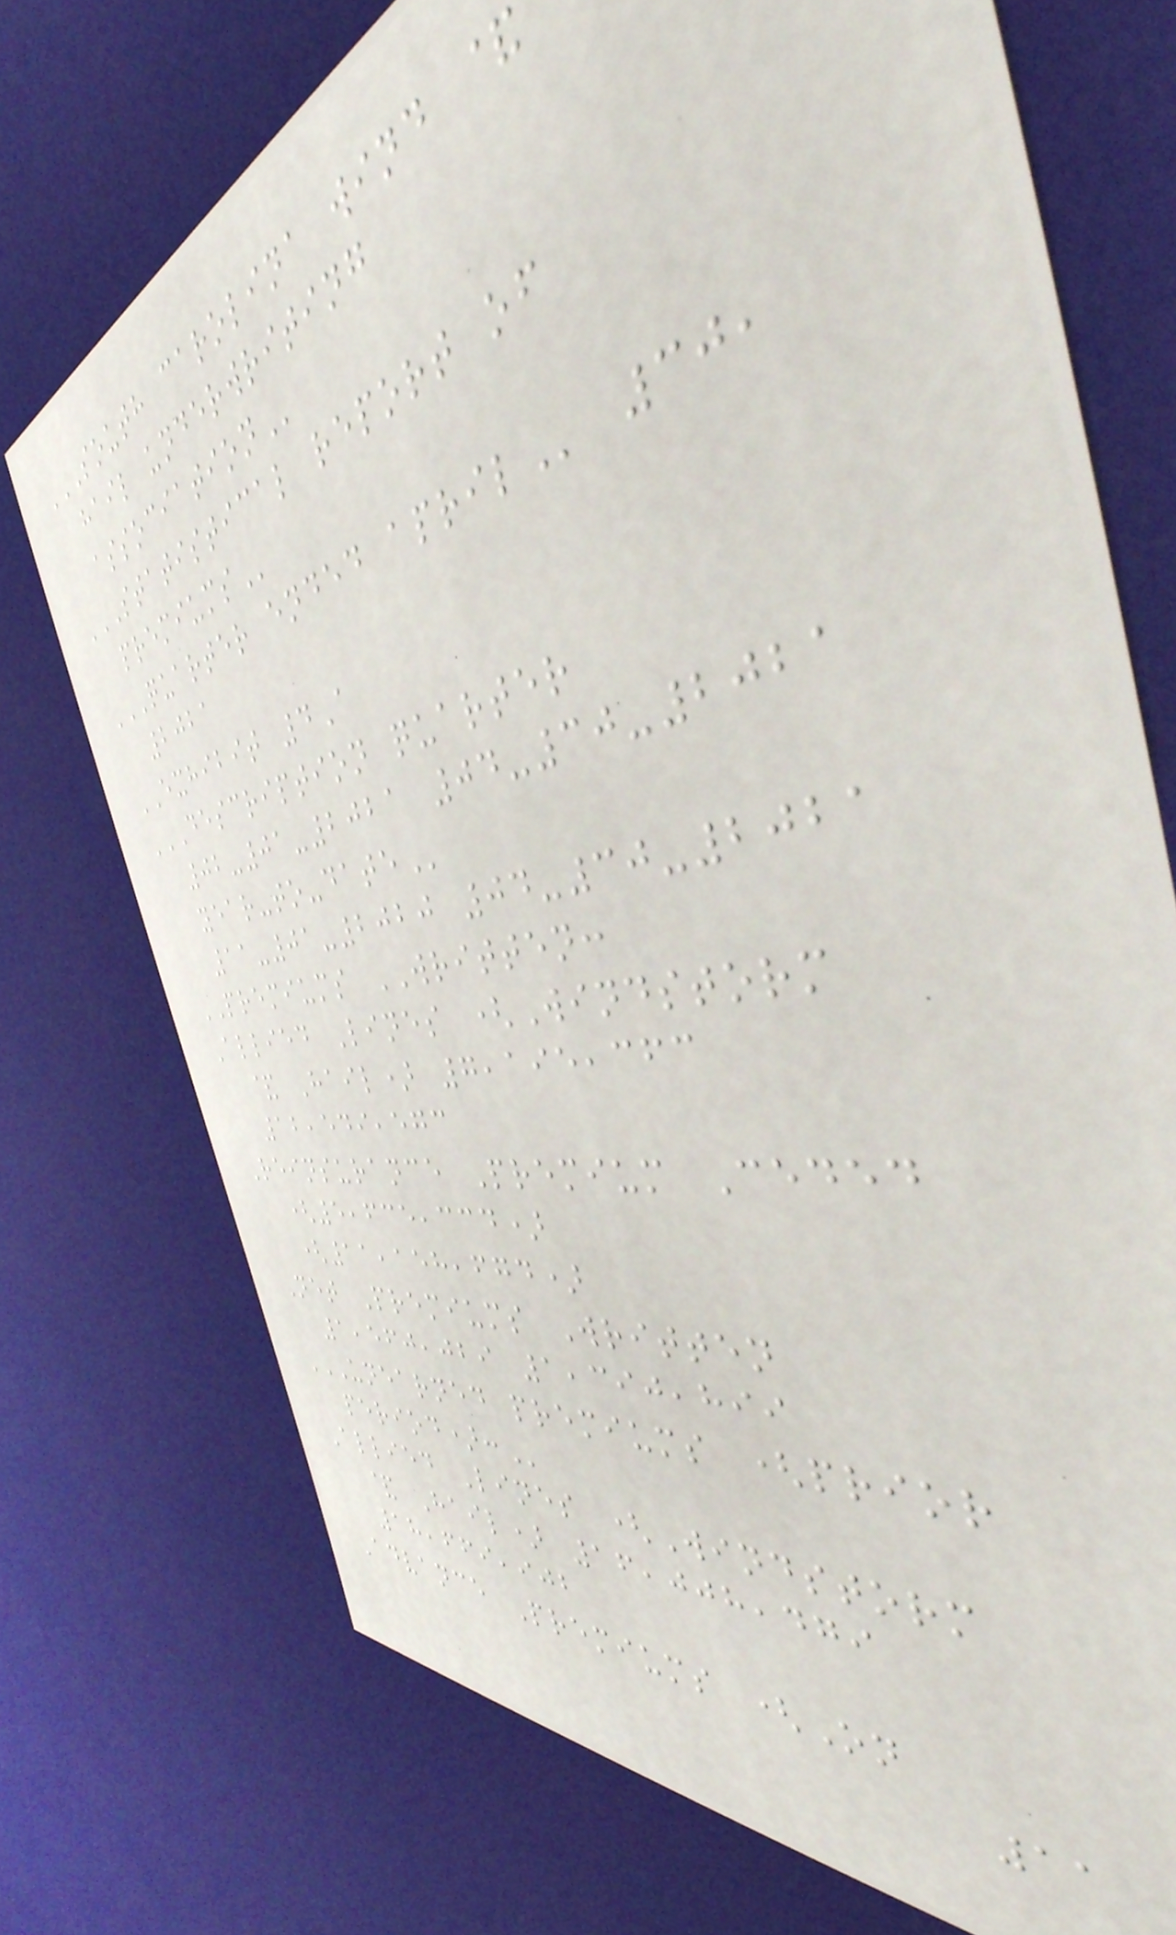SOUTH CAROLINA WIND &
HAIL UNDERWRITING
ASSOCIATION
STATISTICAL REPORT OF
PREMIUMS
QUARTER ENDED APRIL 30,
2021
EXHIBIT 4A
DESCRIPTION QUARTER
02-01-2021 04-30-2021
YEAR-TO-DATE
11-01-2020 04-30-2021
PREMIUMS WRITTEN:
Allied Lines (Windstorm
& Hail) 7,195,363
12,549,573
Reinsurance Premium Ceded
(5,635,334)
(11,158,674)
Net Premiums Written
1,560,029 1,390,899
UNEARNED PREMIUMS (PRIOR
PERIOD):
Allied Lines (Windstorm
& Hail) 16,008,479
18,669,902
Advance Premiums (On
11
